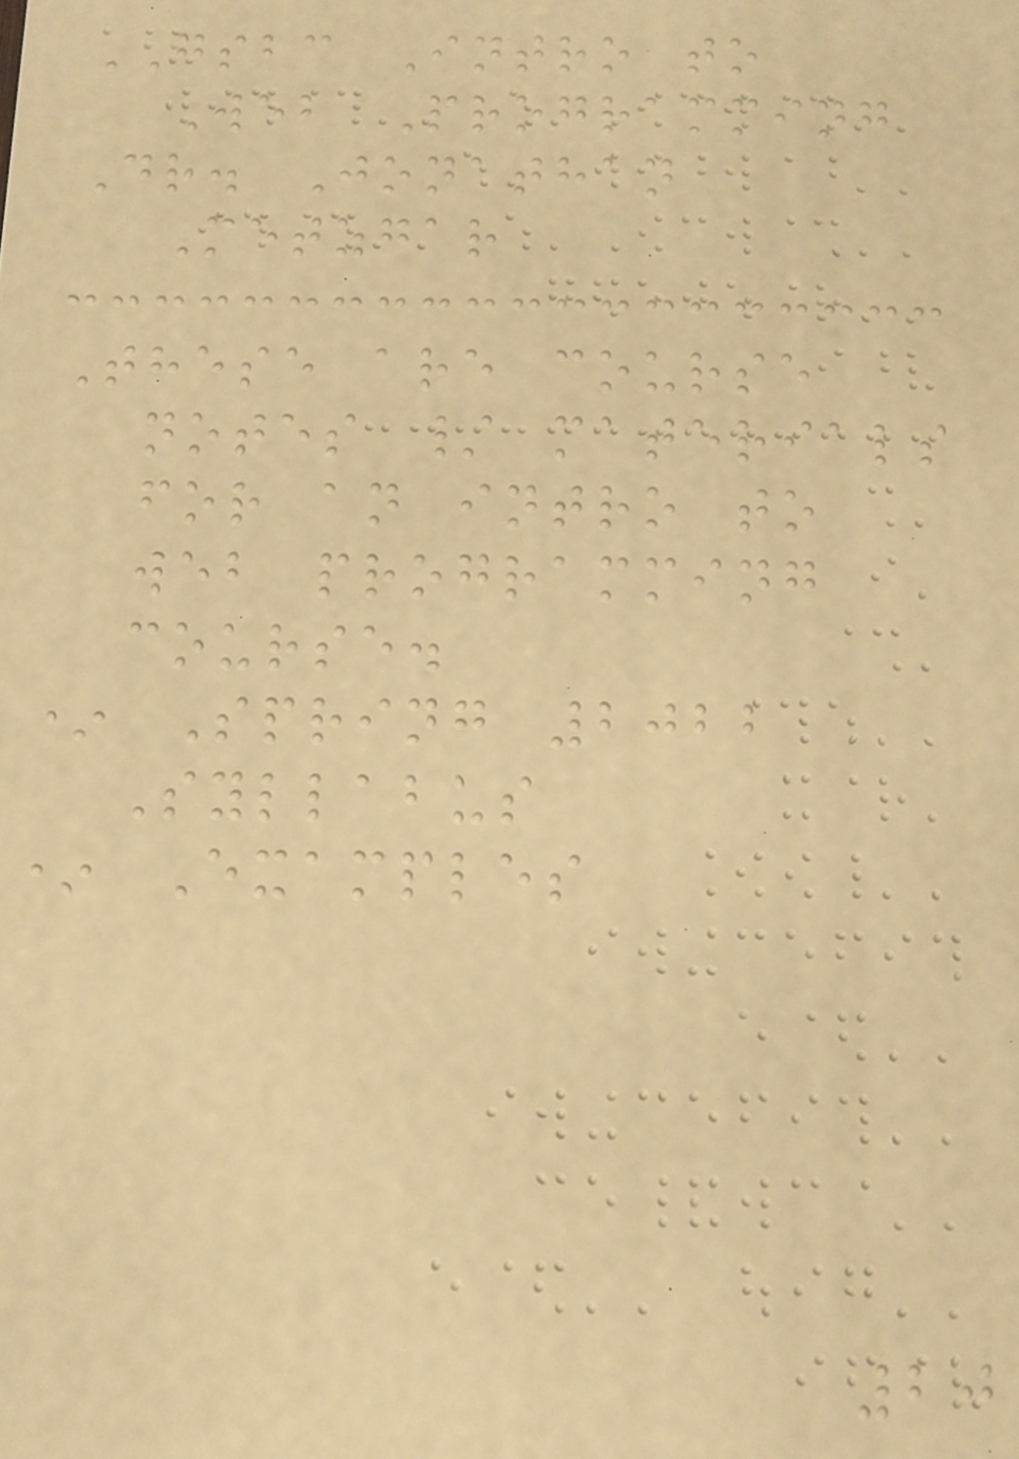GSBC Intro to
Web Programming
Dr. Jonathan
Metzgar
These are course
notes / materials
for an intro to
web programming
course.
* Spring 2022
Syllabus
* Examples
20
